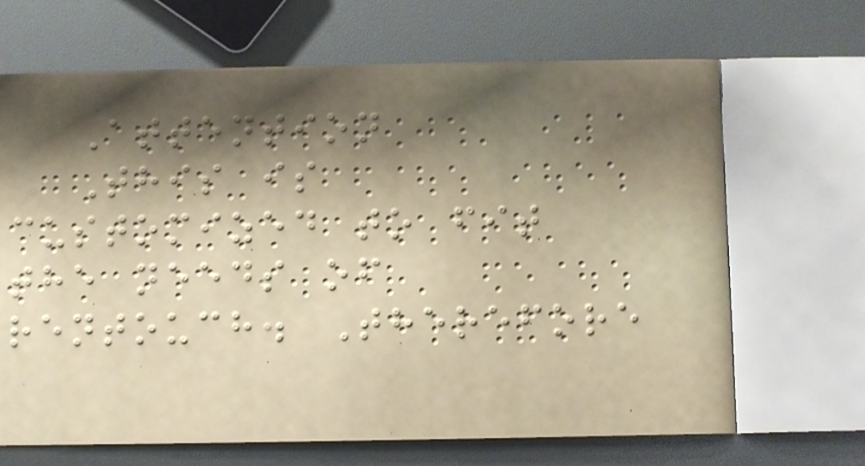Attention
This is
customized to fit
the needs of
rentouch. Therefore
